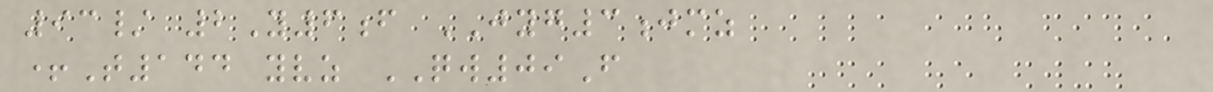93/ 2Y6f JYG3jmz
+T144 yvz QW09F
